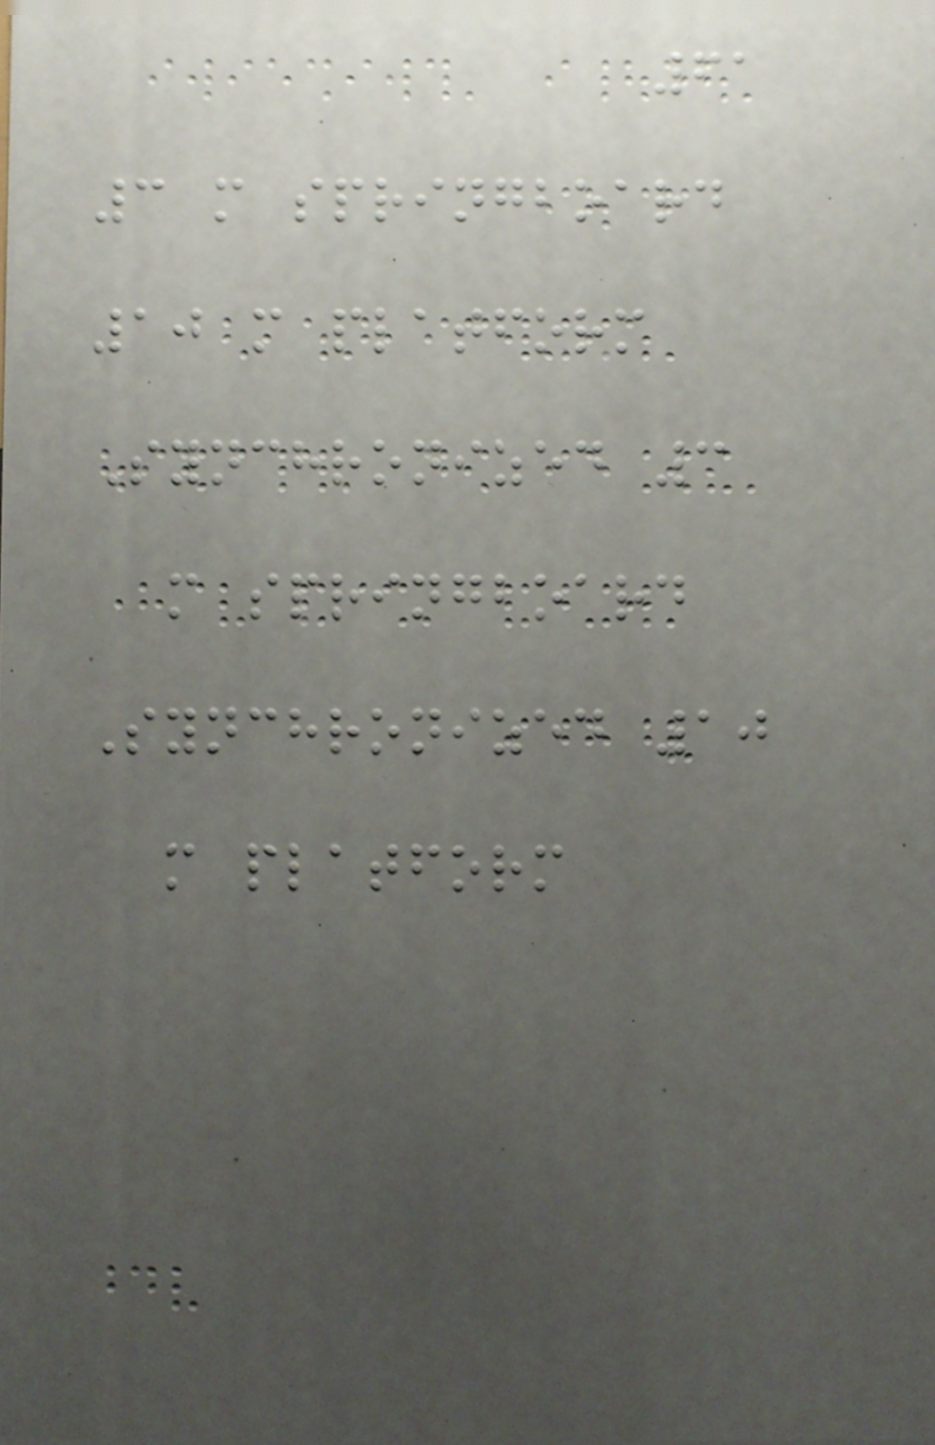61
3 m springboard
10 m platform
Synchronized 3
m springboard
Synchronized 10
m platform
